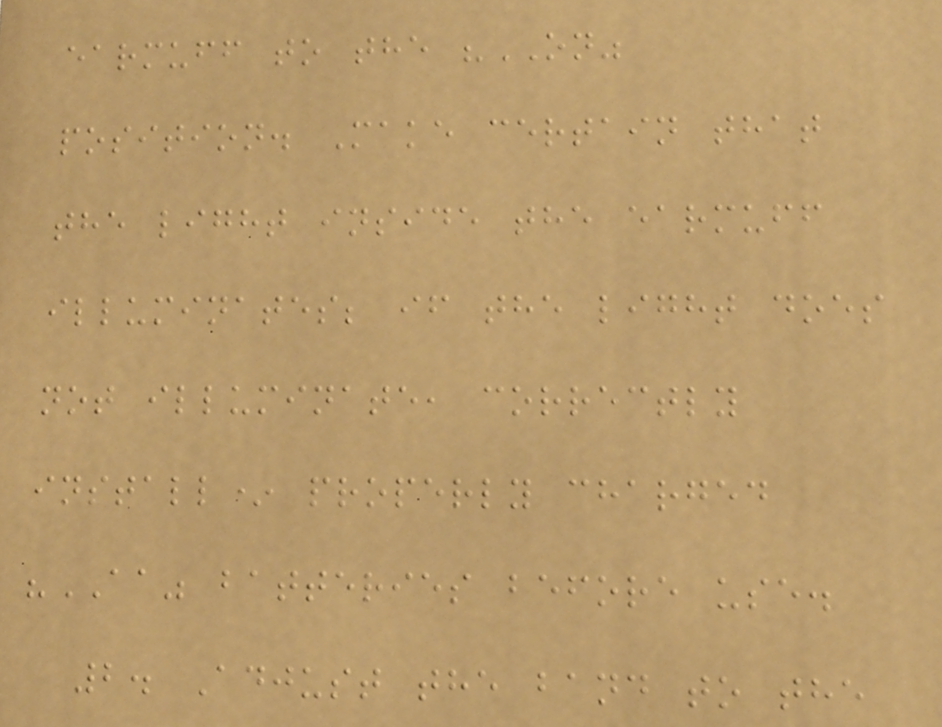earmuff to the "ON"
position. Make certain that
the light inside the earmuff
illuminates; if the light does
not illuminate, correctly
install* properly charged
"AA" batteries before use.
2. Adjust the band to the
